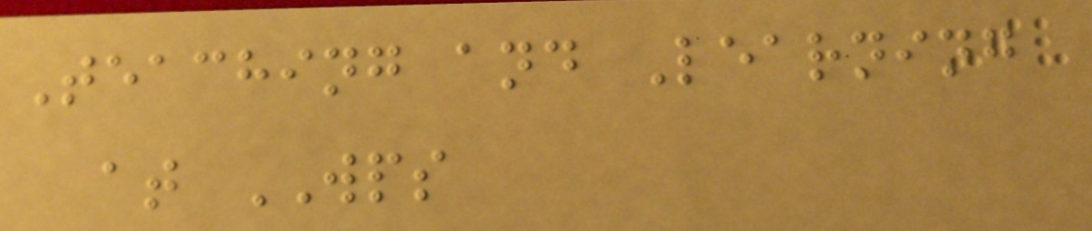Teaching and Learning
at WPS
